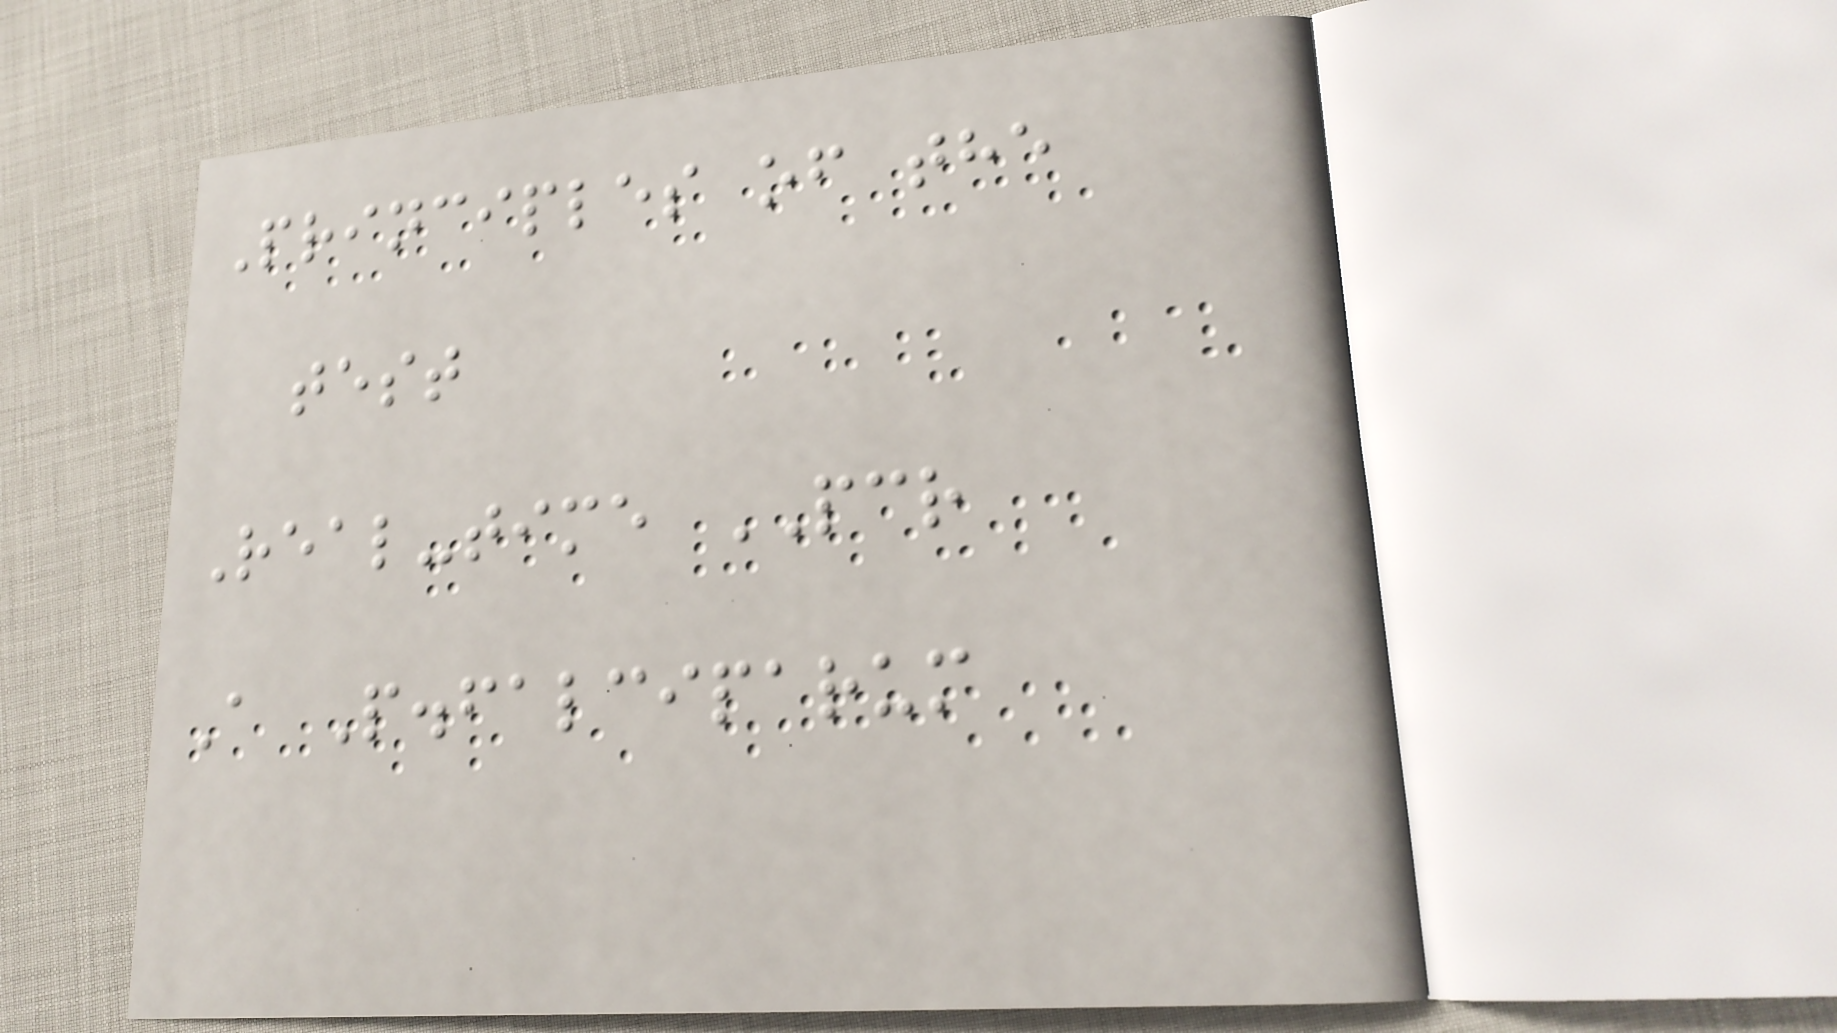Principles of the
test
Real-time PCR
A P.falciparum
